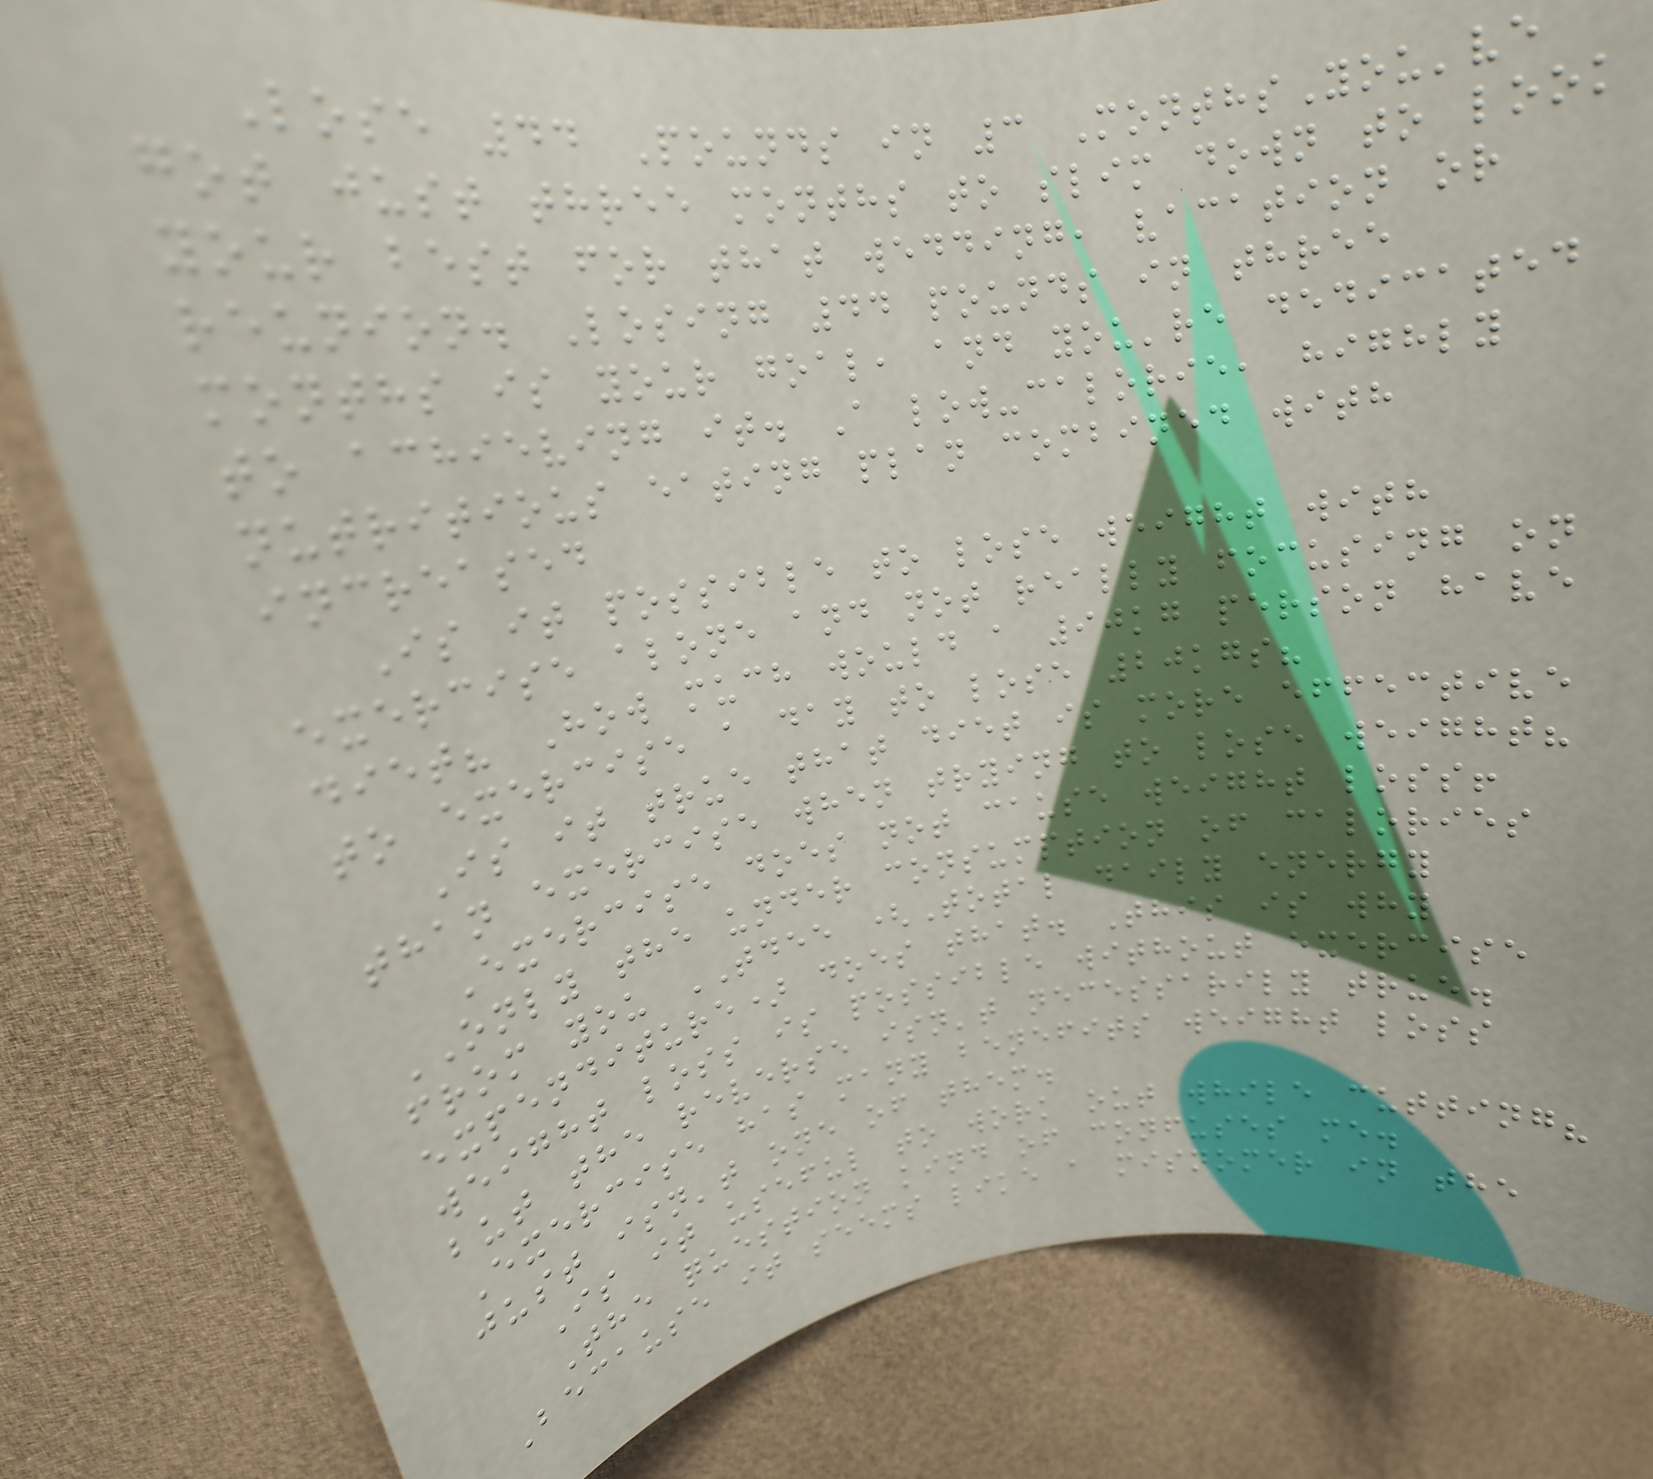Lose 44 Pounds in 3 MonthsYou've
got just three months to slim down to look
your best for that wedding, vacation or
reunion. Losing 44 pounds in three
months is your goal, and you're dedicated
to achieving it. A low-calorie, highly
nutritious eating plan combined with
increased
Is it possible to lose weight with
exercise alone and not really focusing on
diet? How much would a 90kg person have
to exercise a day to lose 20kgs?
Is it true that diet is more effective
than exercise when trying to lose weight?
Exercise does not cause weight loss!
ONLY the under consumption of calories
from you TDEE (Total daily energy
expenditure) does that. This is why
weight loss is possible without exercise
but the reverse isn't necessarily true.
Exercise has many benefits weight loss
just isn't one of them.
Is it useful to work out while cutting?
The question kind of confuses me.
Because it seems like a misnomer in the
